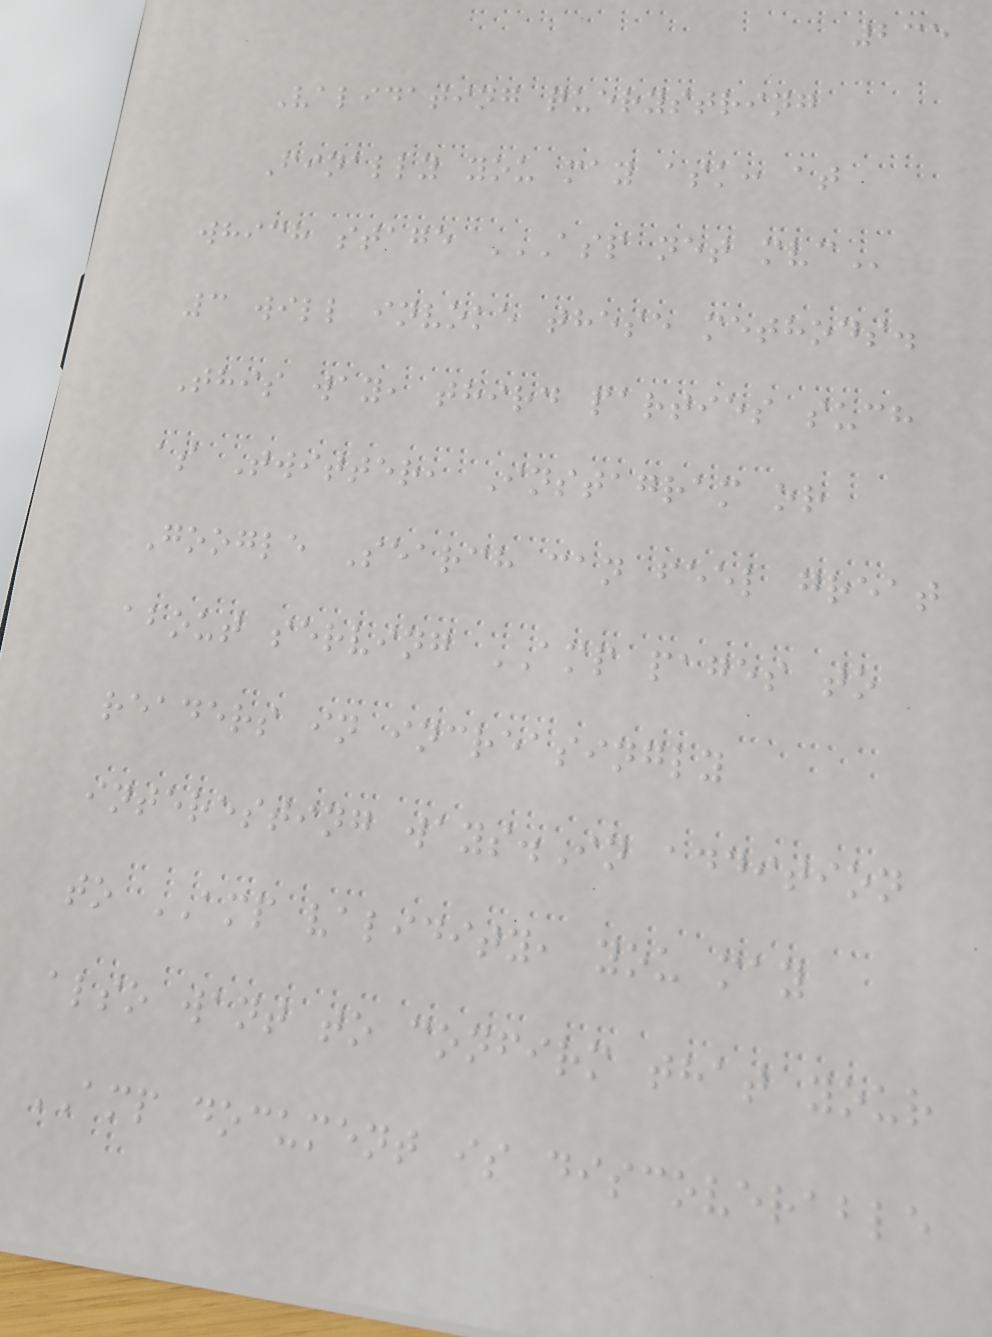235
Validating querystring
Finally you may ask: at
which stage ASP NET MVC
3 will invoke these methods.
This way, third parties such
as Twitter, Instagram or
Google Search can feel great
about serving AMP pages to
readers in increasingly
interesting ways.In addition
to AMP validity, you may
also want to confirm that your
AMP document is discoverable
